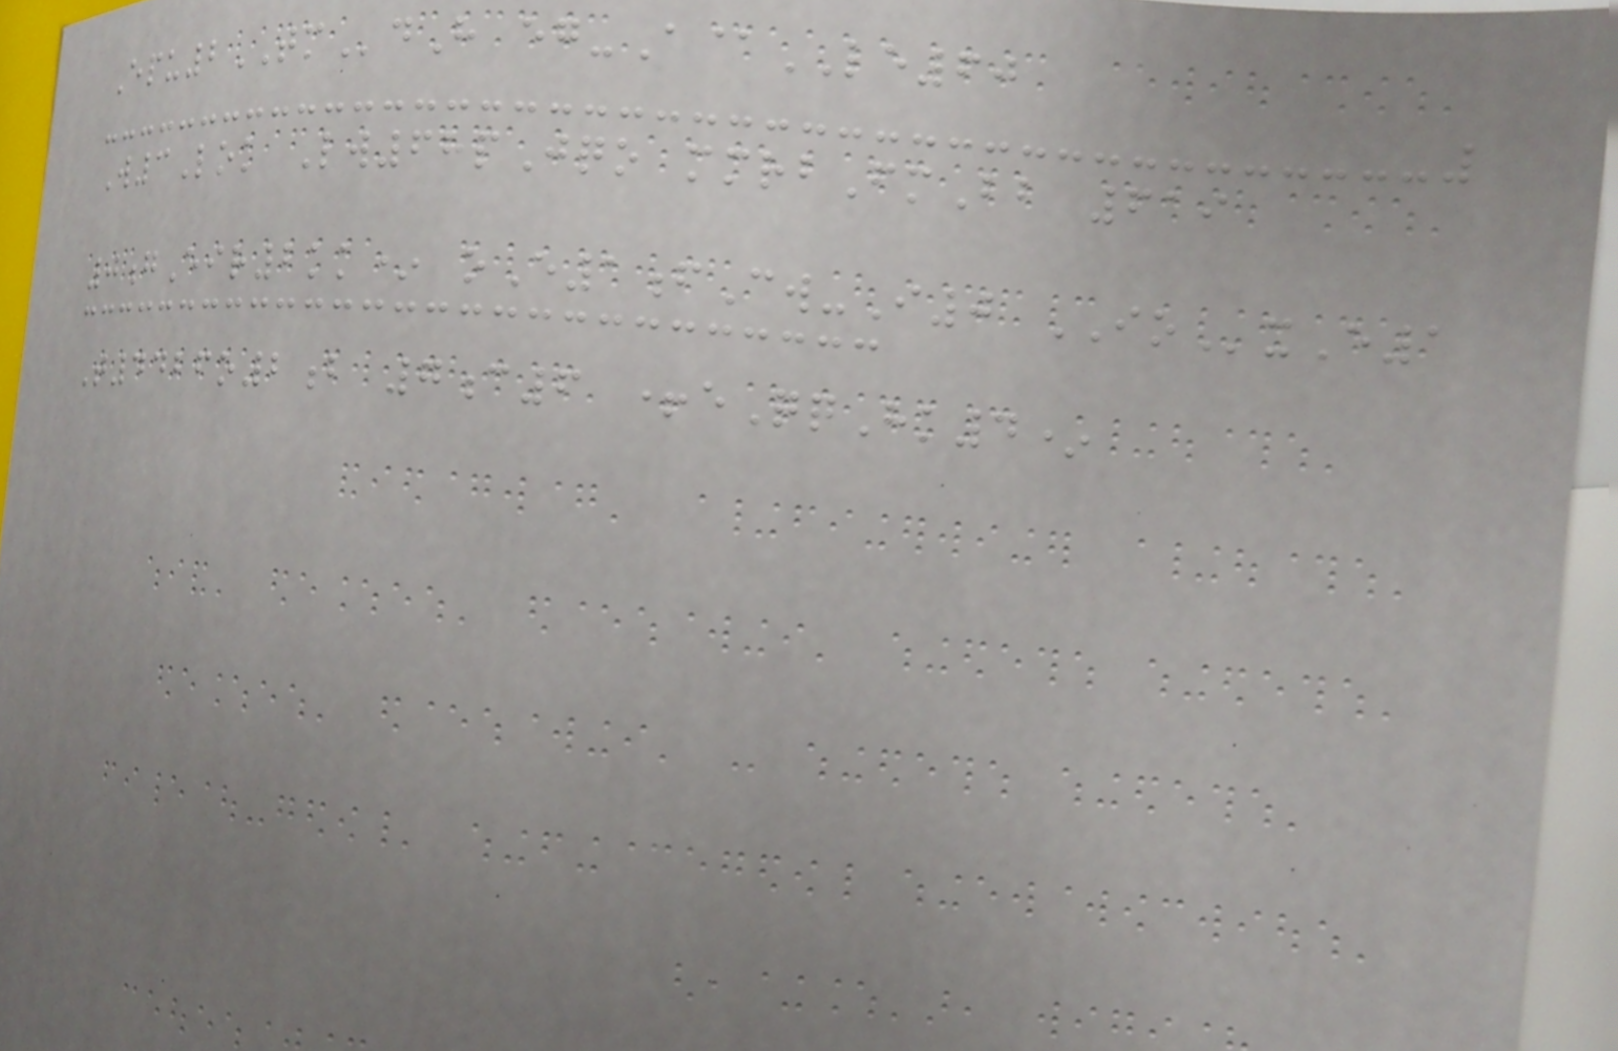Epu2TMdH eg-A@LE60
W3Lok Lw68pJqo mmrbFmBb 619
0gEir2kk* oE1fCw-I0 IOxE1
T4426o2b 7c6 +eQqHk4*
